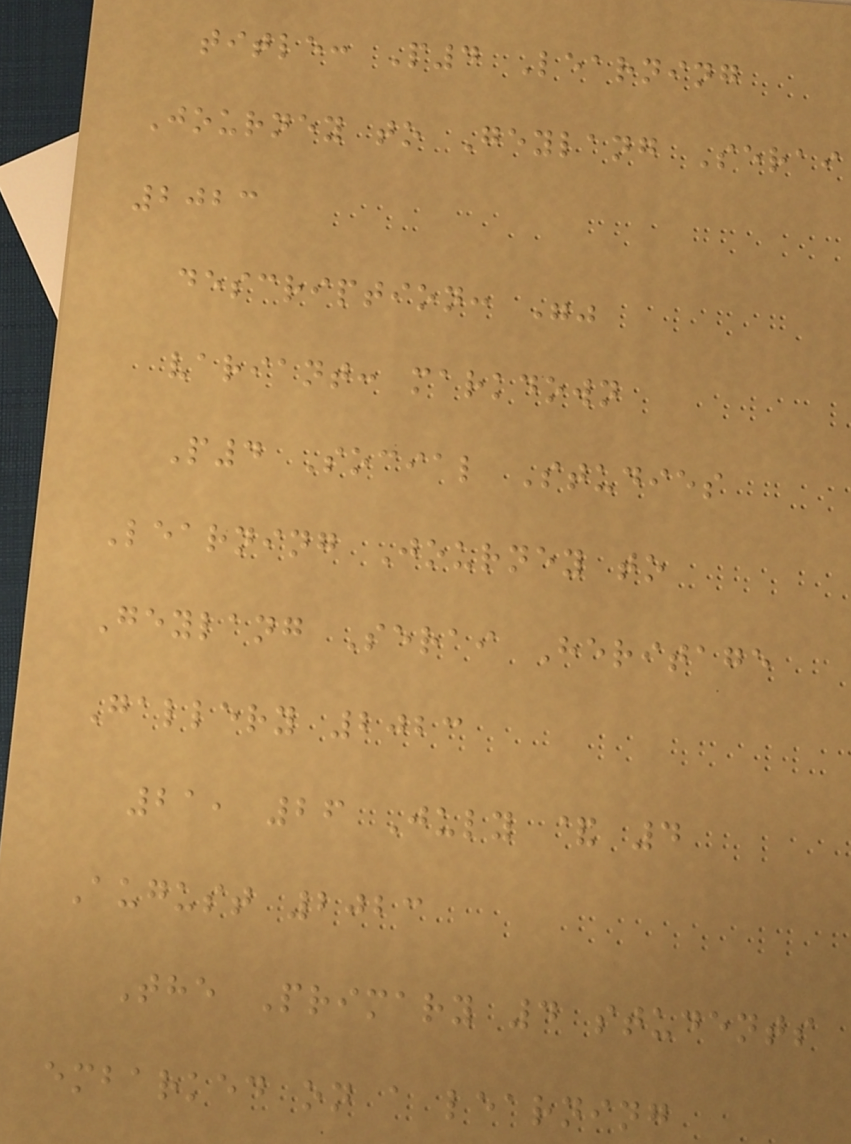title: P4 Learning
Journey to Geylang Serai
2023
description: ""
variant: markdown
P4 Social Studies
Learning Journey to
Geylang Serai Heritage
Gallery 2023
21, 26 July & 4
August 2023
The Primary 4 students
embarked on a learning
